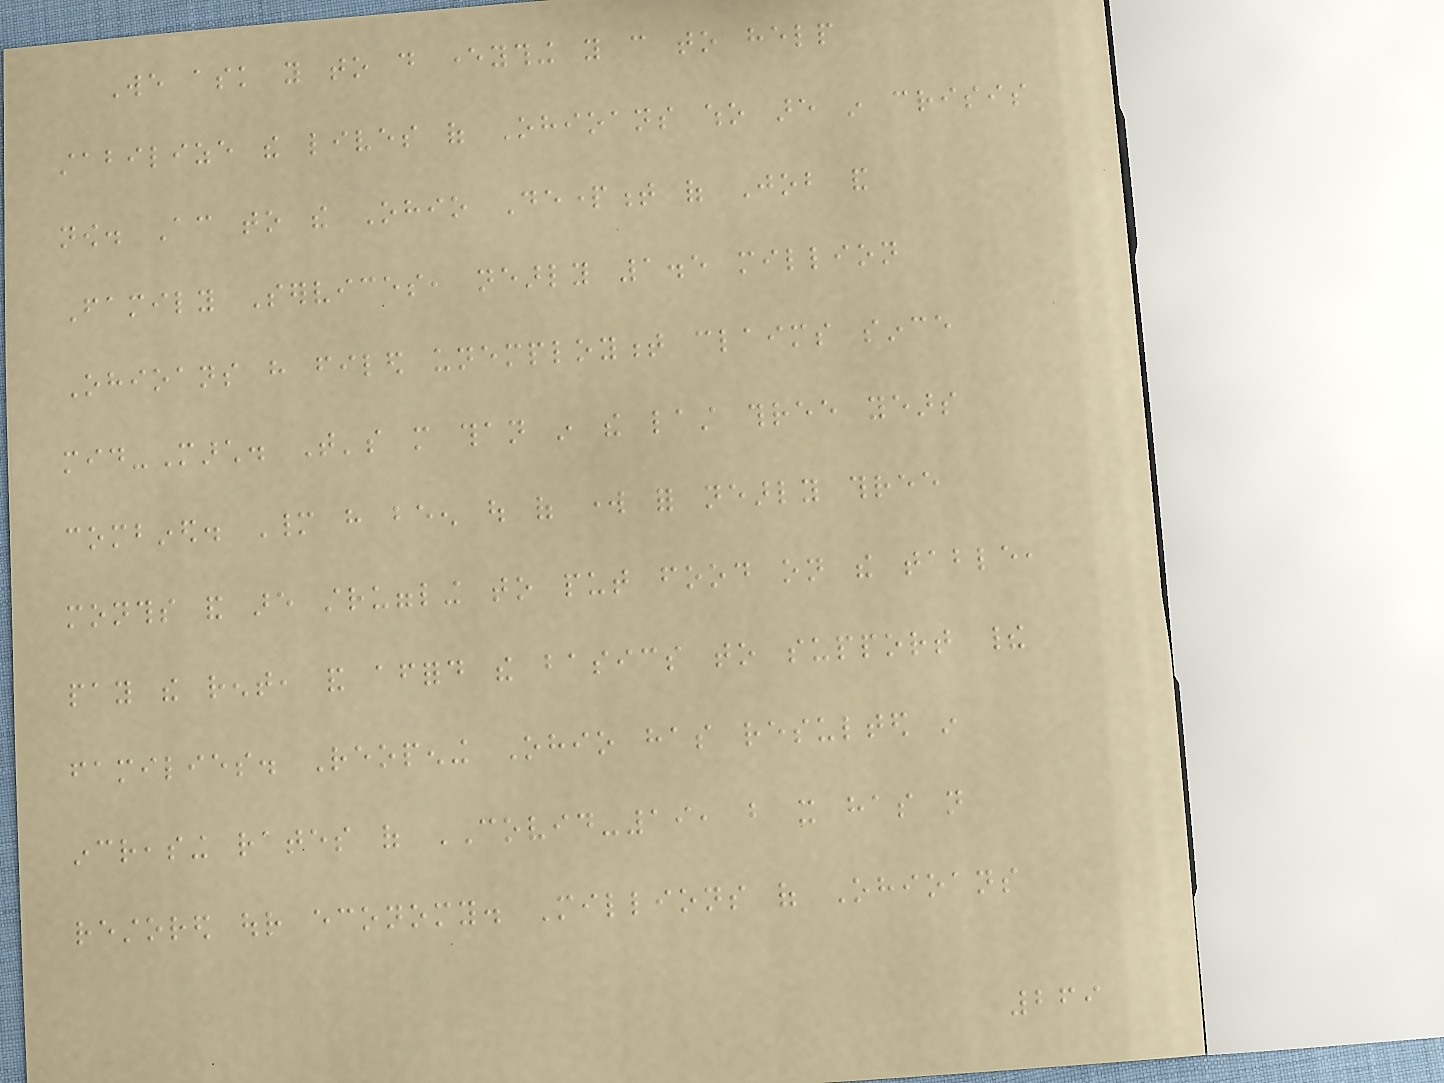We ask you to do everything you can to help
stabilize the lives of Ohioans who are in crisis
now. According to the Ohio Department of Job and
Family Services, nearly 1.5 million
Ohioans have filed unemployment claims since
mid-March. That's more than in the last three years
combined. Many have been out of work for nearly three
months and are struggling to put food on the table,
pay the rent, and afford the basics to support their
families. Reopening Ohio has resulted in
increasing rates of COVID-19, but it has not
restored our economy. Millions of Ohioans
269
